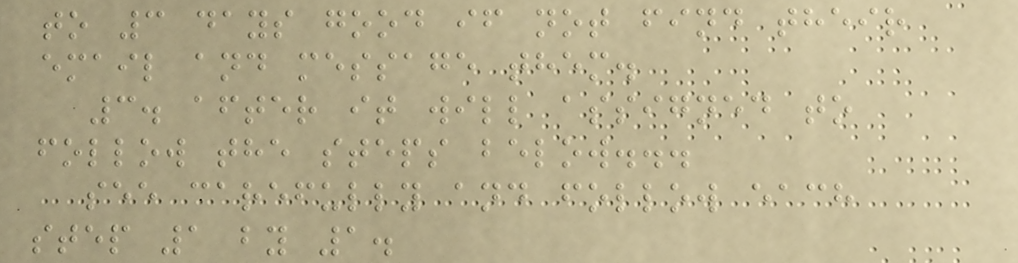to 3 days good if not find their
email and message them.
3. after it will assigned to
follow the steps below...
see carefully and follow each
step 1 by 1.
